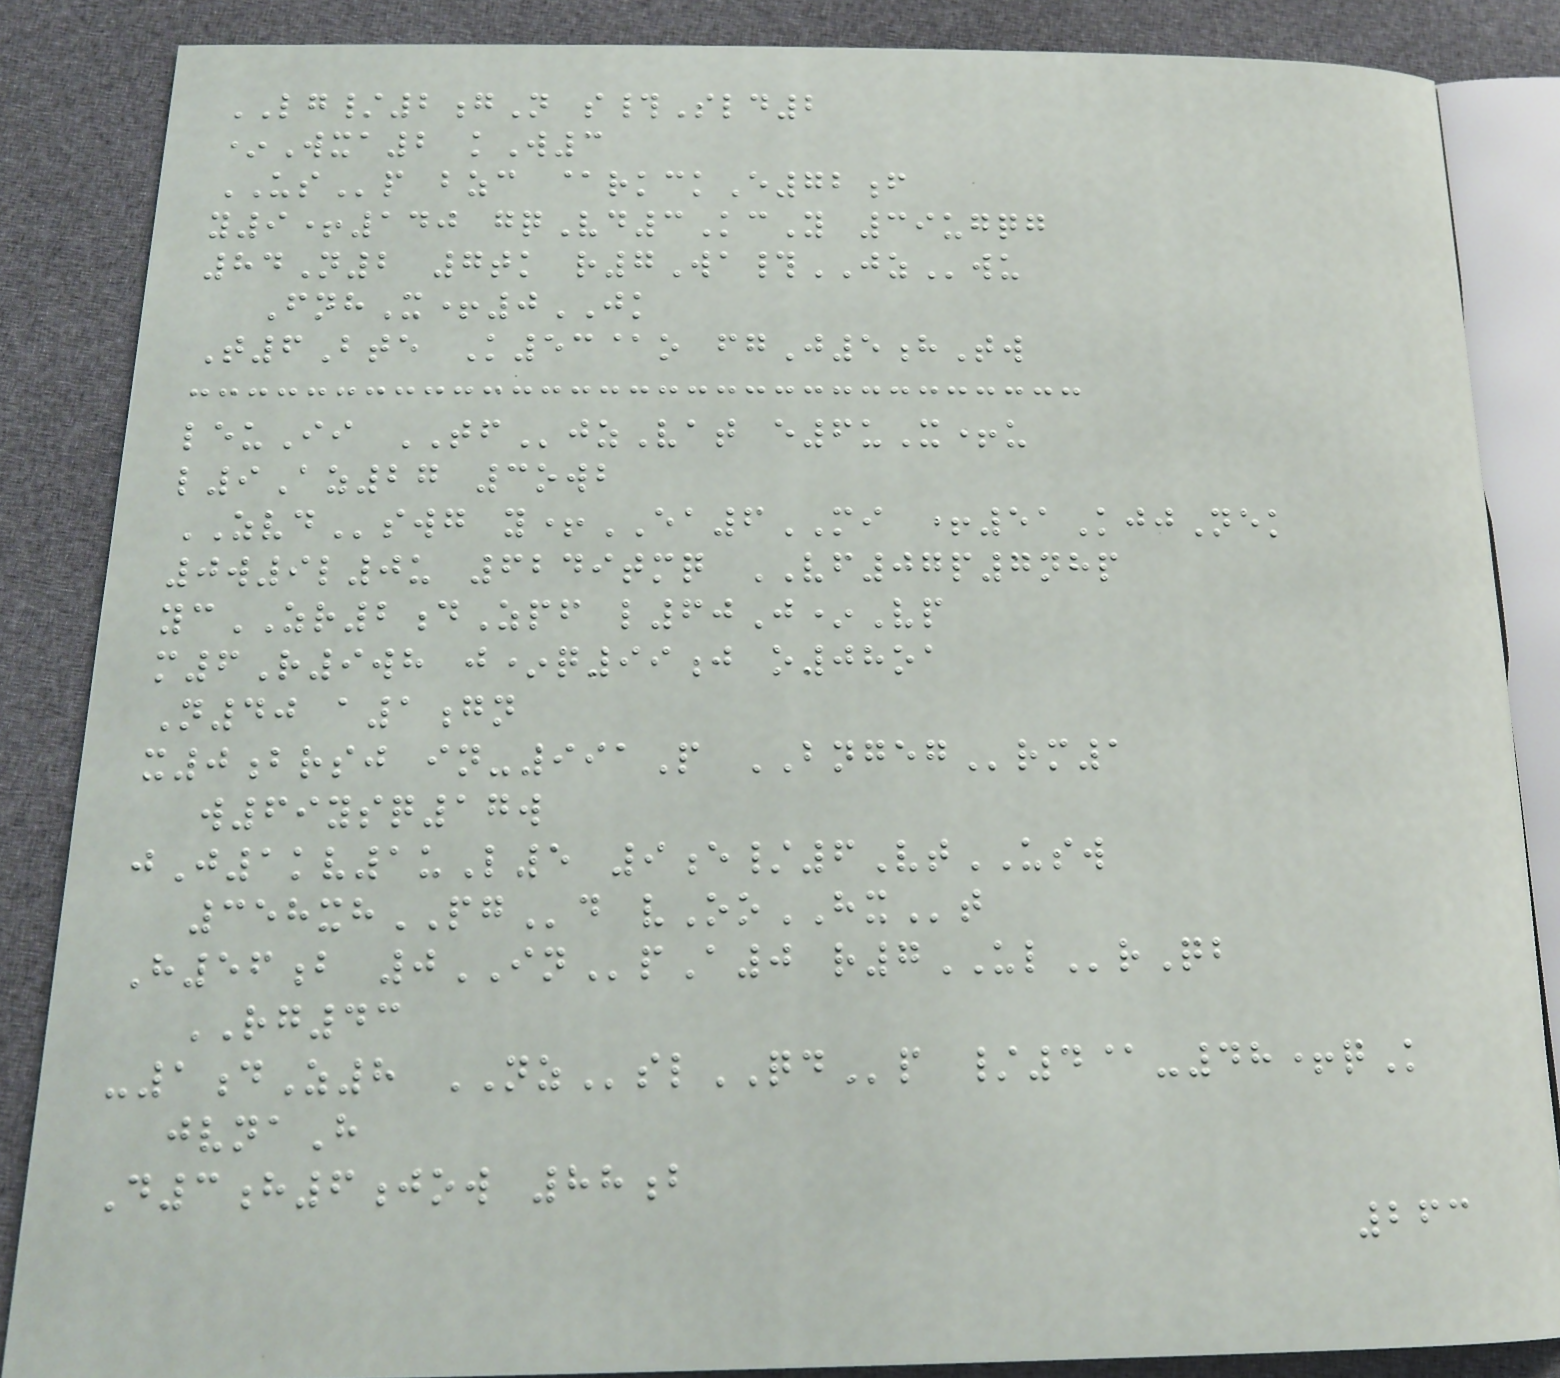LG/2gN s#Sld2
*Wxa2 kW3
USp bzc @rkckE72f
y9+140 gqVd3KcY 39ugqg
84N2 7tk r7Wa#JZwu
FnhX+0JK
T6Bte K53@o fgJ5hTw
leuIi TFjzVat e6uX+u
l9Az27 3owb
ZVDswg y+EA6MI +51KjjNek
0w9l0u 6249tmq VF07p7nhp
ycZR2dZpf l60J*Vp
m6R9wh j*q99j o08oa
N40 a1gn
x0brsj in-991P BNGEGrm1
w69ysq17w
jJ1kv1uL5 9e/6VtUSW
358xhPGd vOoHXt
H56b 0INpA0 r7ULrQb
RG43
-1dZ8 NZslQDp /4@-48+qK
jvnaH
D3h6jow 88b
263
